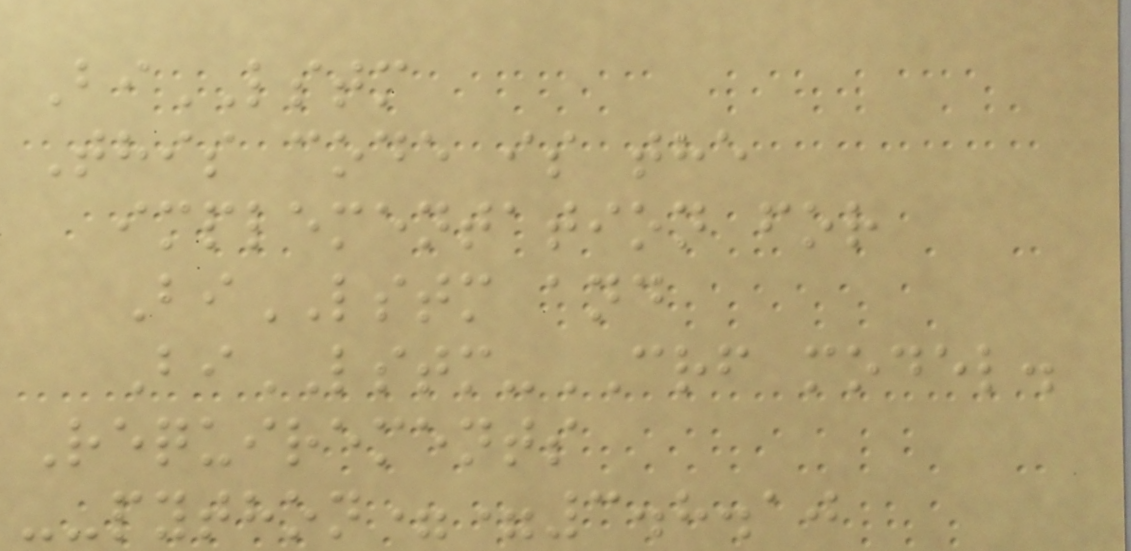BiLSTM
This code is the
implementation for
BiLSTM and
BiLSTM-CRF model.
Requirements
--python==3.8.10
